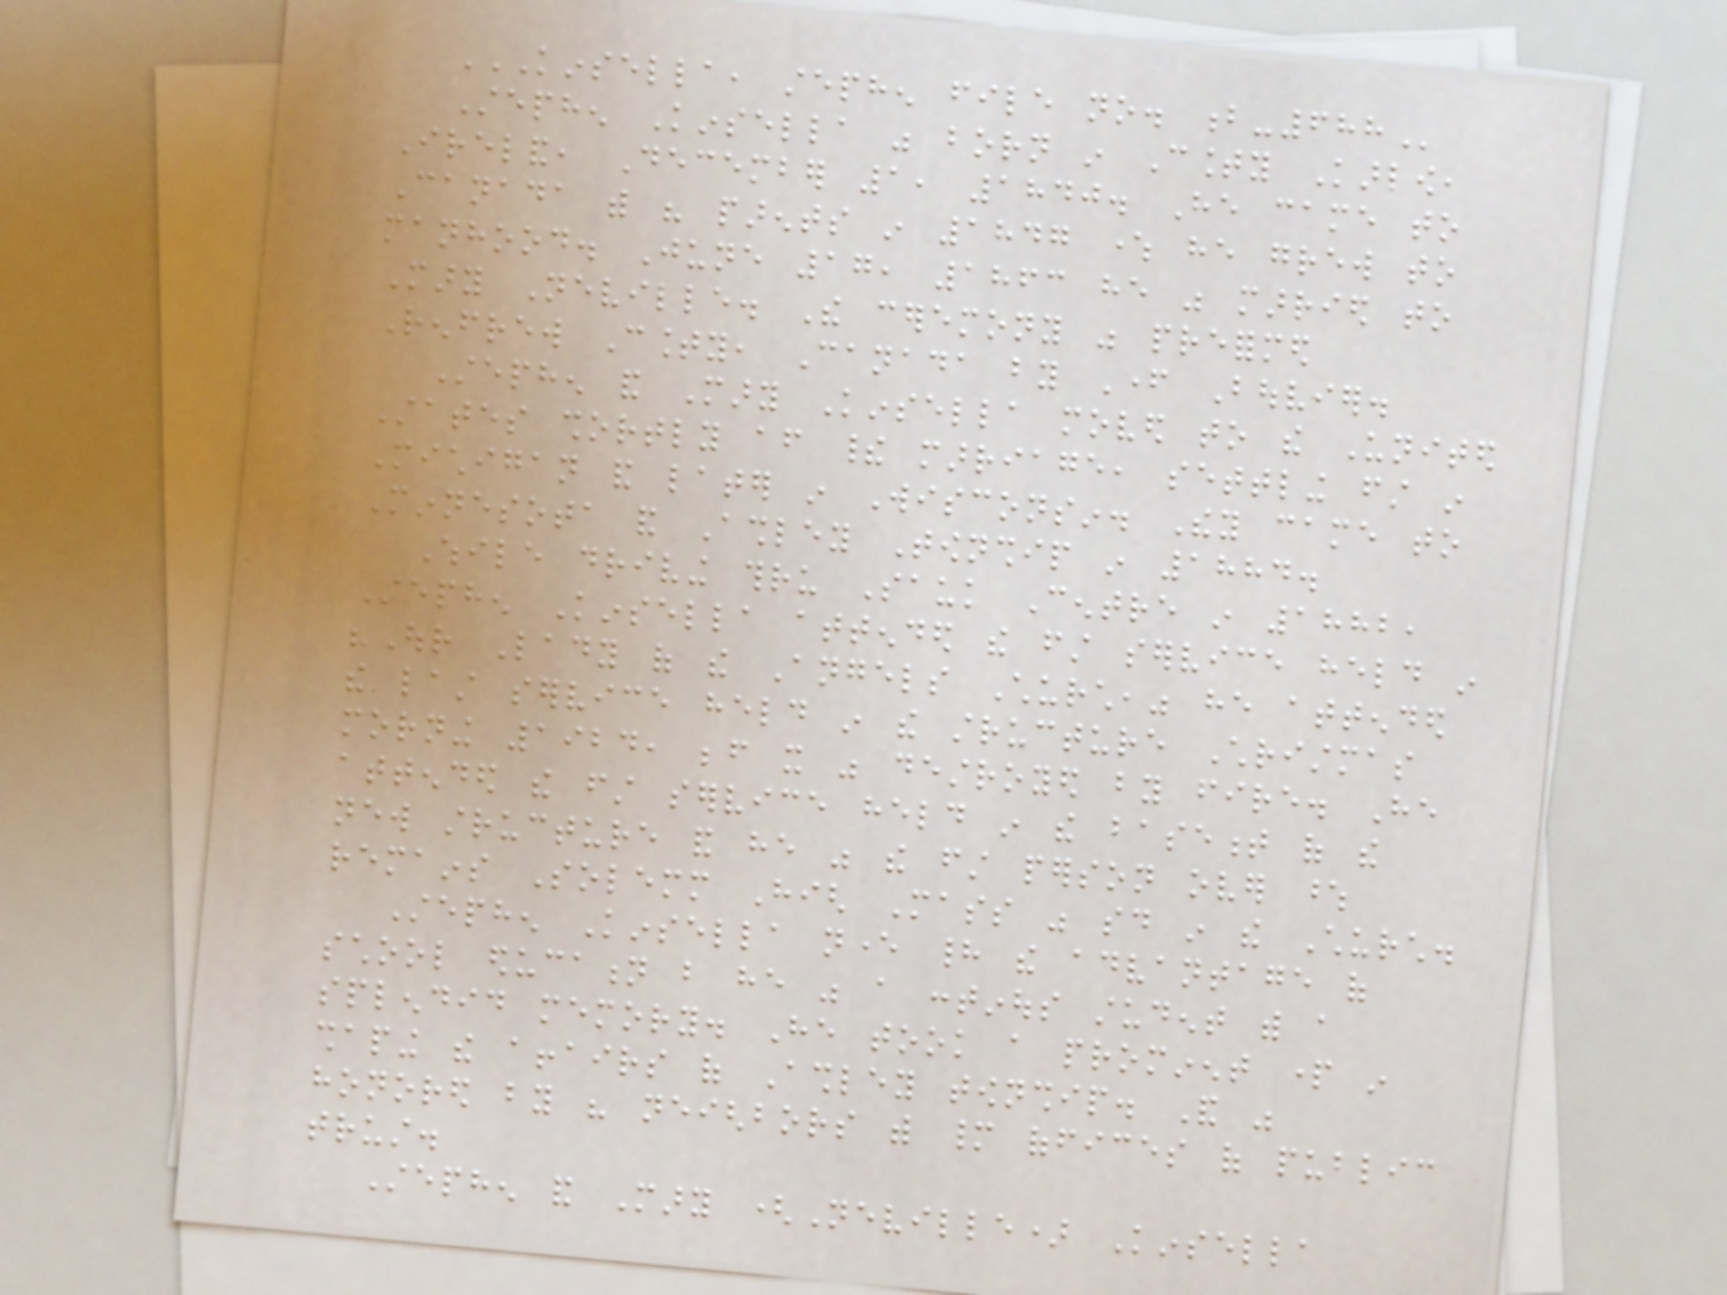KINSELLA, STEPHEN FILE NO. B-688
Stephen Kinsella was born in County Karlow,
Ireland, December 1, 1840. He came to
Canada with his parents in 1847 where he grew to
manhood. June 17, 1863 he was married to
Mary Neville. The ceremony was preformed
Renfrew County, Canada by Father Bouvier.
Stephen and Mary Kinsella moved to the United
States shortly after their marriage, settling first in
Michigan and later in Wisconsin. They came to
Minnesota and Ashley Township in 1884.
While driving thru Sauk Centre in 1882,
Stephen Kinsella attended the first service held in
"Our Lady of the Angels Church," he attended
the last service held in the structure Christmas
morning 1924, before it was destroyed by fire. He
attended the first service held in the basement of the
new structure and he was the first person over whose
remains Solemm High Mass was said in the Church.
Stephen Kinsella never had the advantage of
school education but he was a continous student with a
splendid memory. He took a prominent part in
shaping the affairs of Ashley township. And was
honored by his neighbors with many offices of public
trust.
Stephen and Mary (Neville) Kinsella
